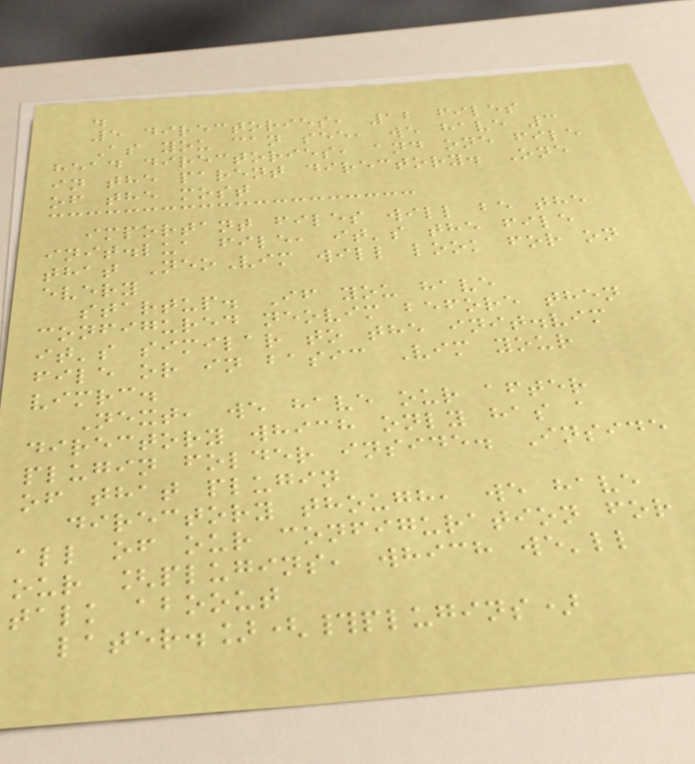.
5 directories, 12 files
As you can see, we have 3
head directories, and one file
in the parent directory. One
of the most
important files will be the
init.lua file, it's the file
that NeoVim will look for on
every
startup. If you have
configured neovim before then
it's similar to the init.vim
file or in basic Vim your
vimrc.
Next, we have our after
directory which only has a
plugin folder inside. Inside
of that plugin
directory though, we have
all of our configuration for
our [plugins, which we'll
talk aboout
later.](#plugins)
